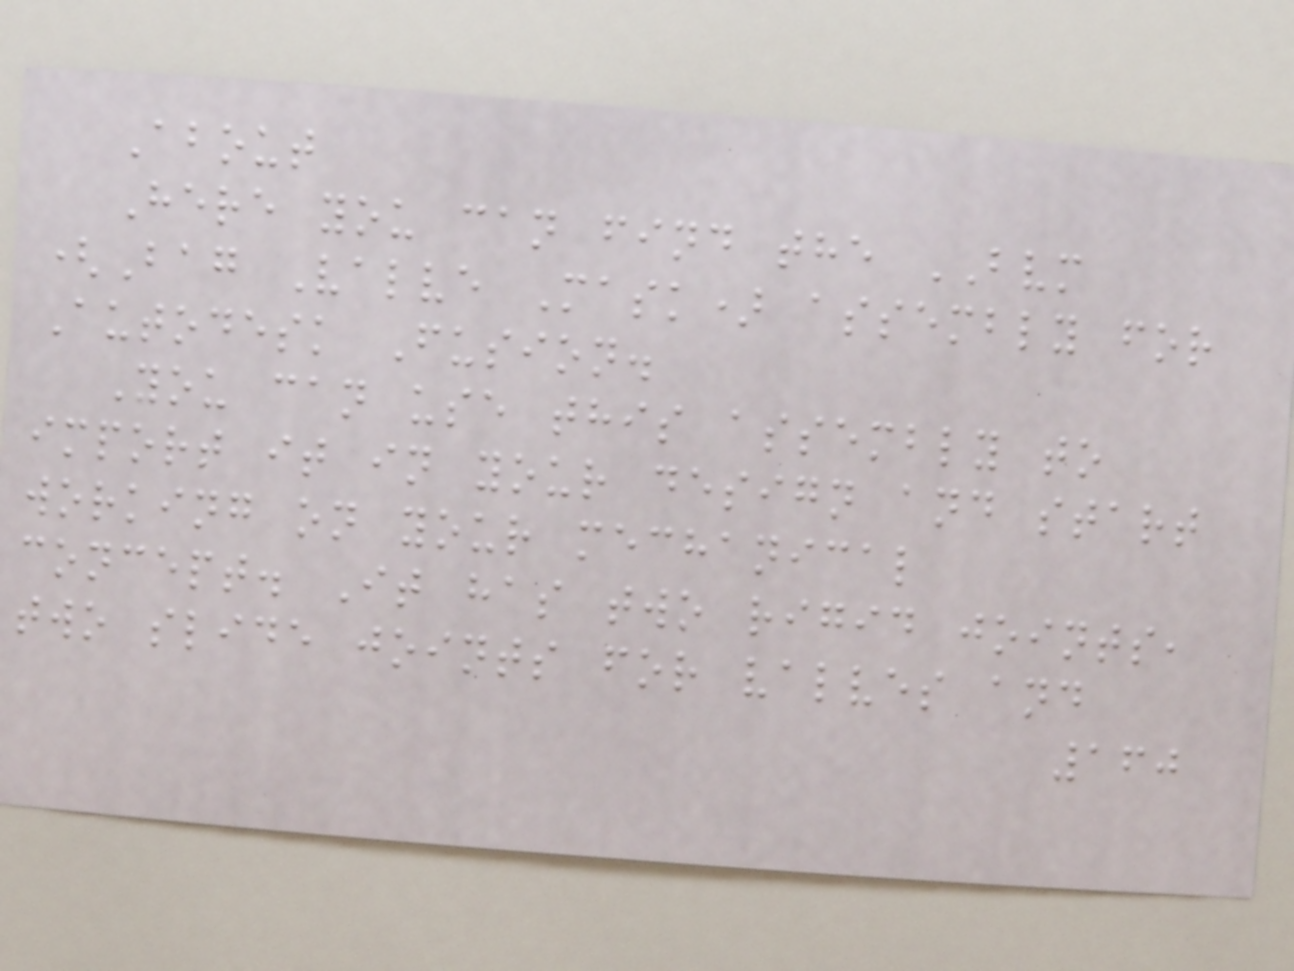About
Here you can find the BVM
(Bag Valve Mask) assembly for
Autodesk Fusion.
You can use this assembly to
import it in your design and start
working on your mechanical
concept. It has two rigid joints,
two slide joints for valves and
160
